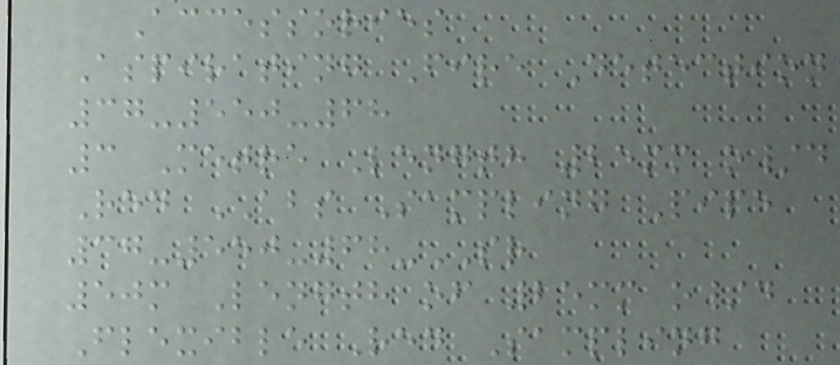Accessories
Aspirating Fire Detection
37-550-68
3 Metre Length 25mm o/d
Red ABS Sampling Pipe
37-550-68-SR
50m Length of 25mm o/d
Flexible Red Sampling
